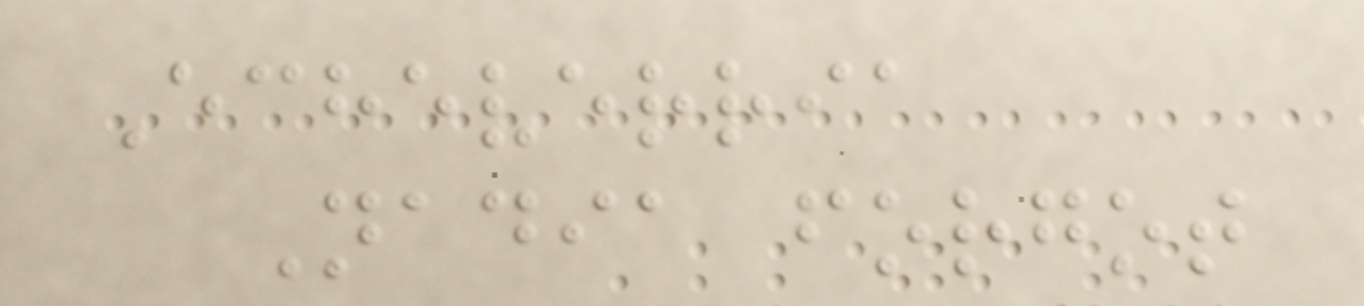Echeverria
Nadia forgot
